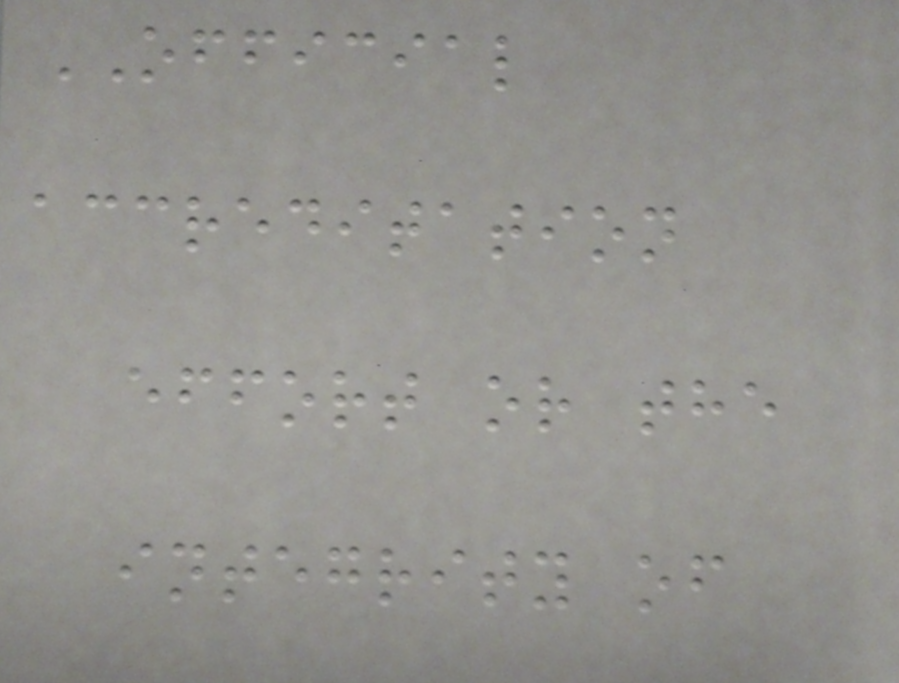OFFICIAL
accreditation
effort or the
integrity of
